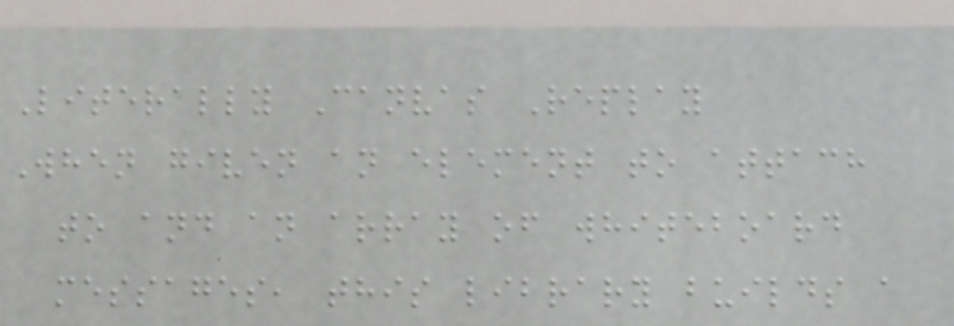Literally Canvas Replay
When given an element to attach
to and an array of whiteboard
messages, this library builds a
